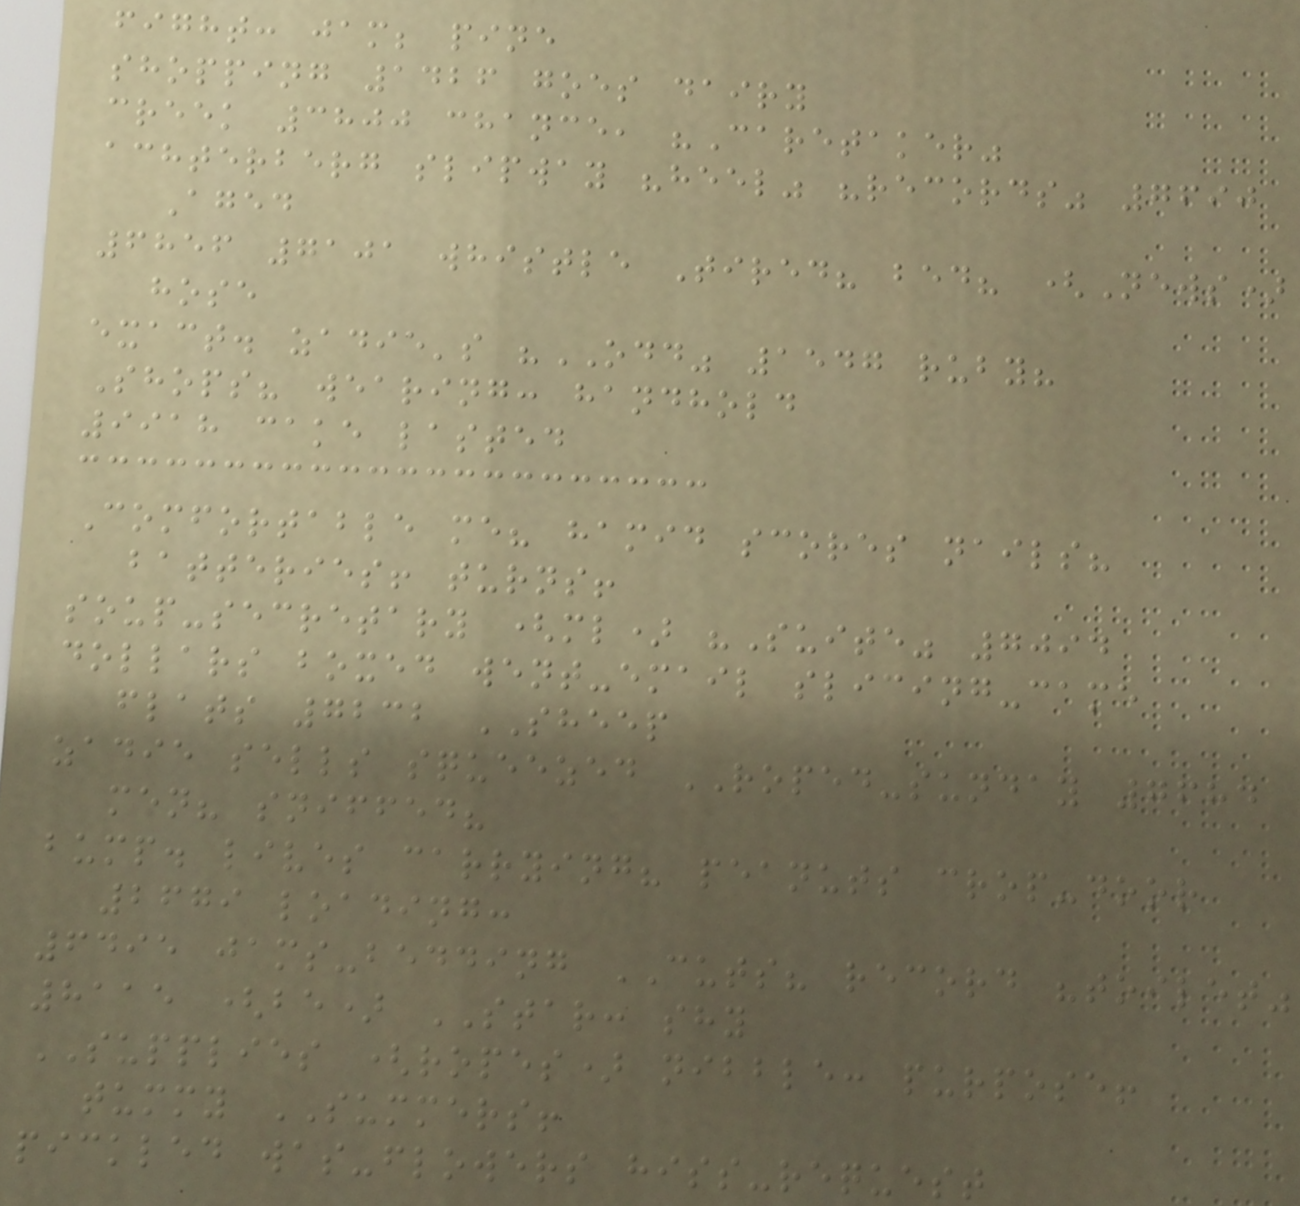fight: jam; pine
shopping 1426 goes dairy
creek 3800 chance, "Caretaker"
achterberg slipway "heel" "records" 7690
Aged
6856 7101 whistle Tired? bed? (News)
hose
exact. zadie's "ODD" 1547 ruby?
Shops? wearing: handhold
9918 cake lasted
Comfortable me? hamid scores nails?
batteries! turns!
soup-secretary (ml) "Suite" 7094
dollars boxed went-email slicing-came
flats 7232 SHEEP
zadie sells squeezed ROPED-sunday 7684
men? sniffed?
bump. lives carrying? peanuts crop-door
2679 loading:
6495 jams-bedding CUTS? record "toilet"
8115 (be) STAR: shy
SUPPLIES (ropes) nibble: purpose!
tummy SUMMERS!
pickled was-flowers hiss-request
